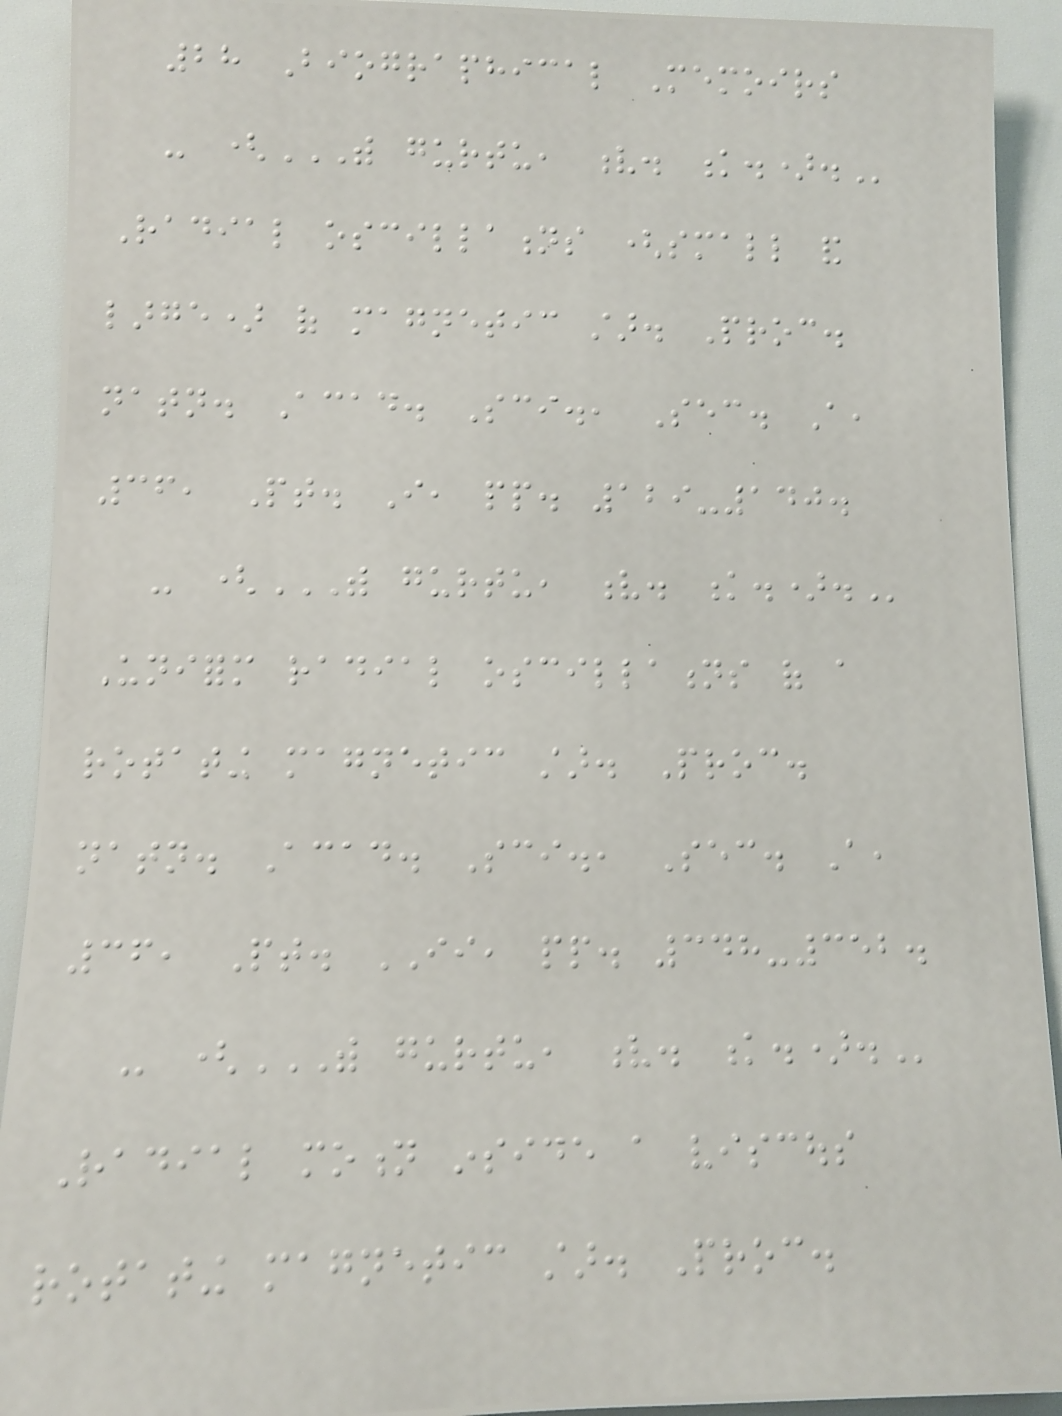28 Biographical Memoirs
- (WITH GURTU, V. K.).
Radial oscillations (small and
large) of magnetic star. Proc.
natn. Acad. Sci., Sec. A,
36, Pt. I, pp. 129-140.
- (WITH GURTU, V. K.).
Uniform radial oscillations of a
rotating magnetic star. Proc.
natn. Acad. Sci., Sec. A,
36, Pt. II, pp. 348-352.
- (WITH GURTU, V. K.).
Radial motion inside a viscous
rotating magnetic star. Proc.
